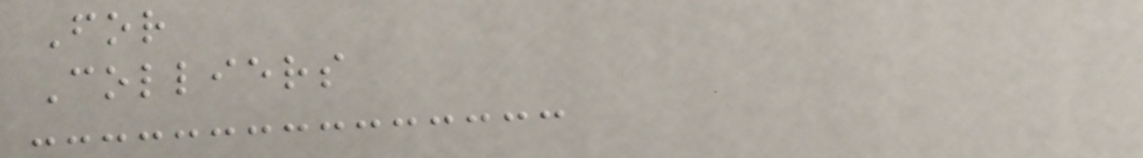For
Colliers
